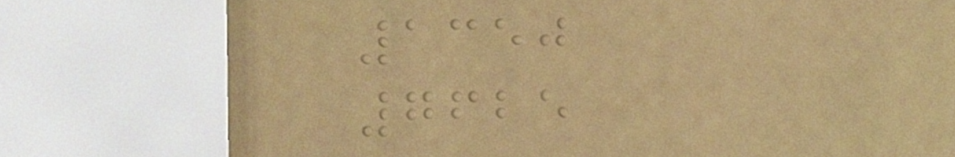1350
7625
